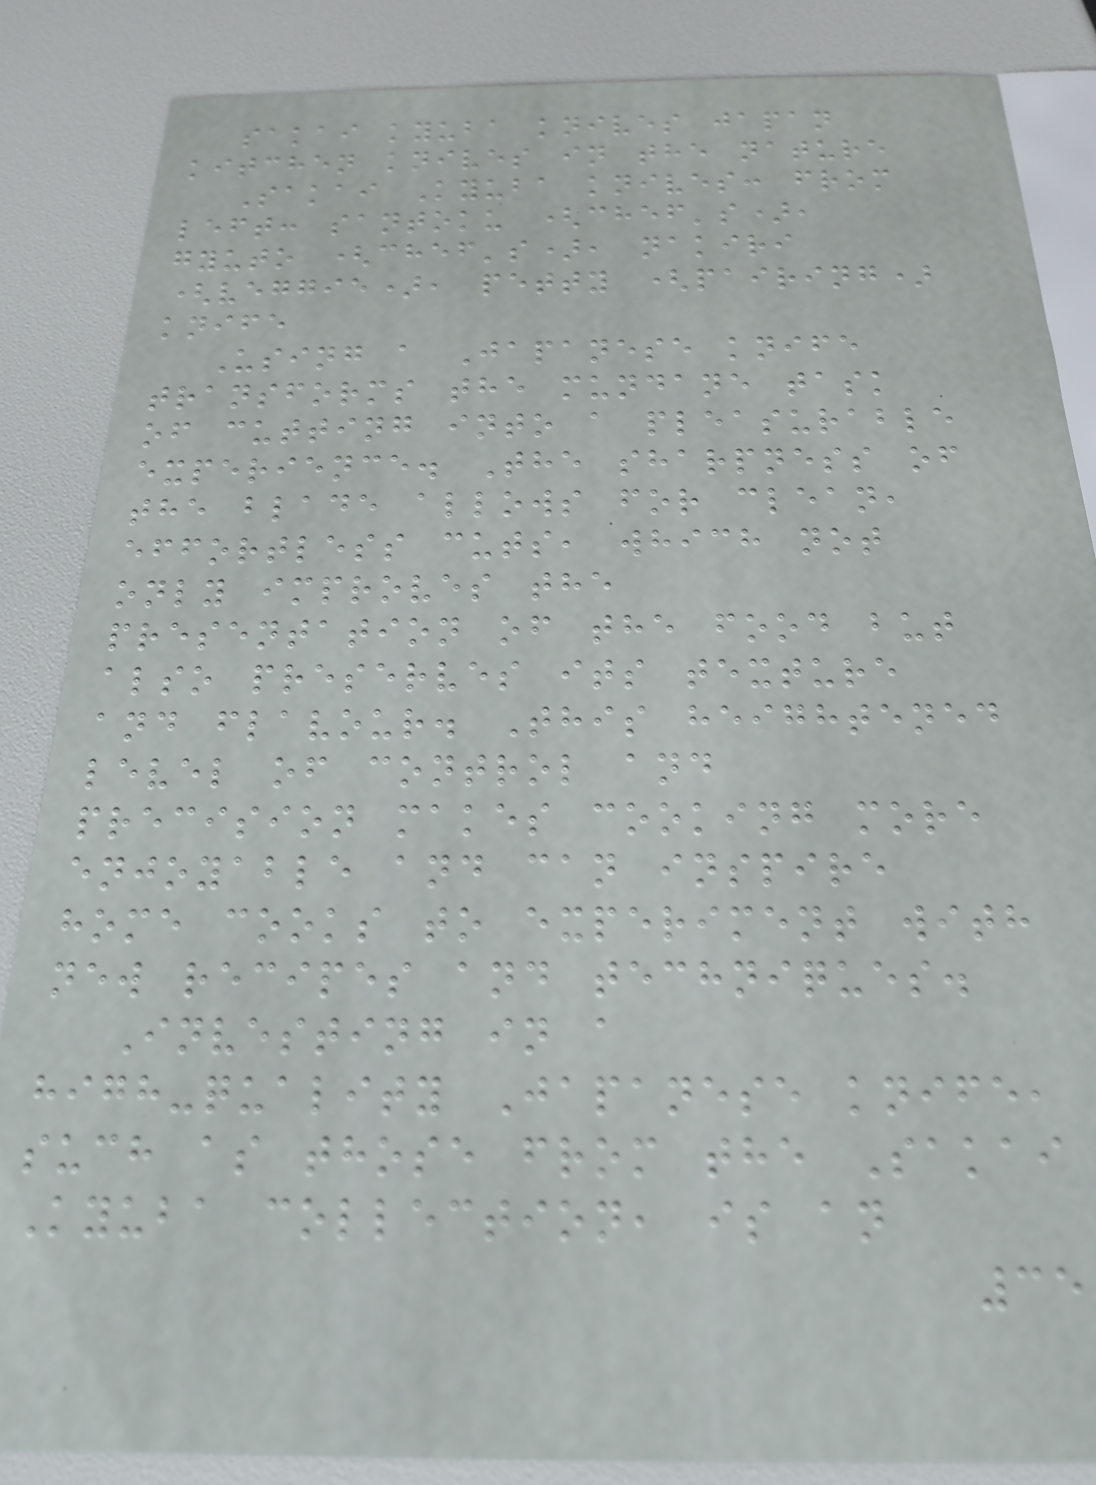sakai kyuba knives japan
kitchen knives in the nature
Sakai Kyuba knives: from
left: santoku (chef's),
gyuto (chef's), nakiri
(veggie), petty (pairing)
knife
Using a Japanese knife
transforms the mundane task
of cutting into a pleasurable
experience. The sharpness of
the blade allows for clean,
effortless cuts, which not
only improves the
presentation of the food but
also preserves its texture
and flavour. This heightened
level of control and
precision makes cooking more
enjoyable and can inspire
home cooks to experiment with
new recipes and techniques.
Investing in a
high-quality Japanese knife,
such as those from the Sakai
Kyuba collection, is an
35
